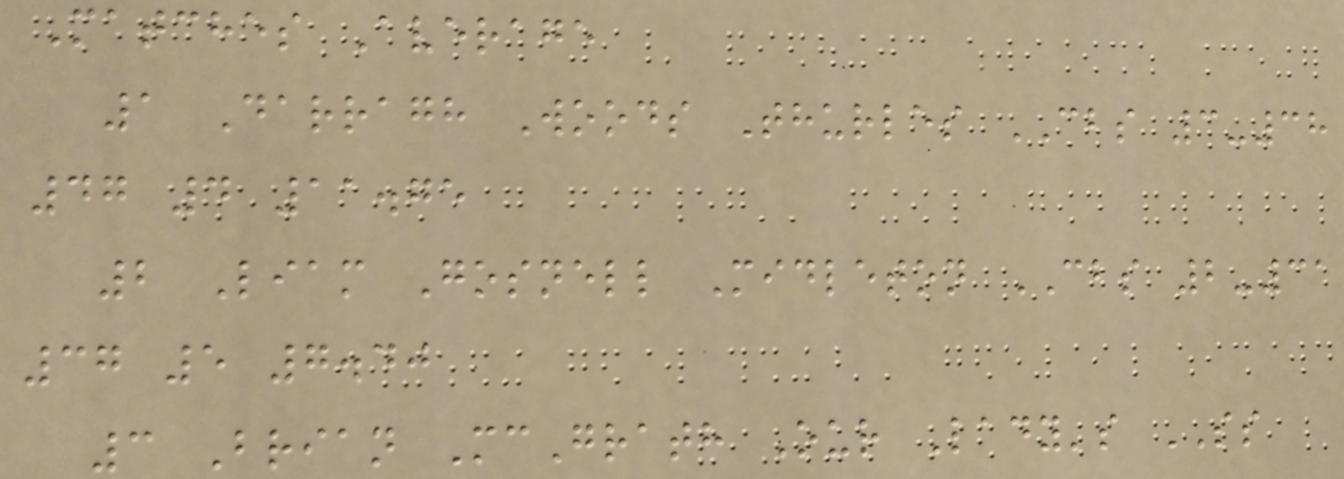Matches Average
1 Darragh Woods Thurles CBS 3-38
47 4 11.75
2 Liam Gosnell Midleton CBS 2-31
37 5 7.40
3 Brian McGrath Our Lady's SS
